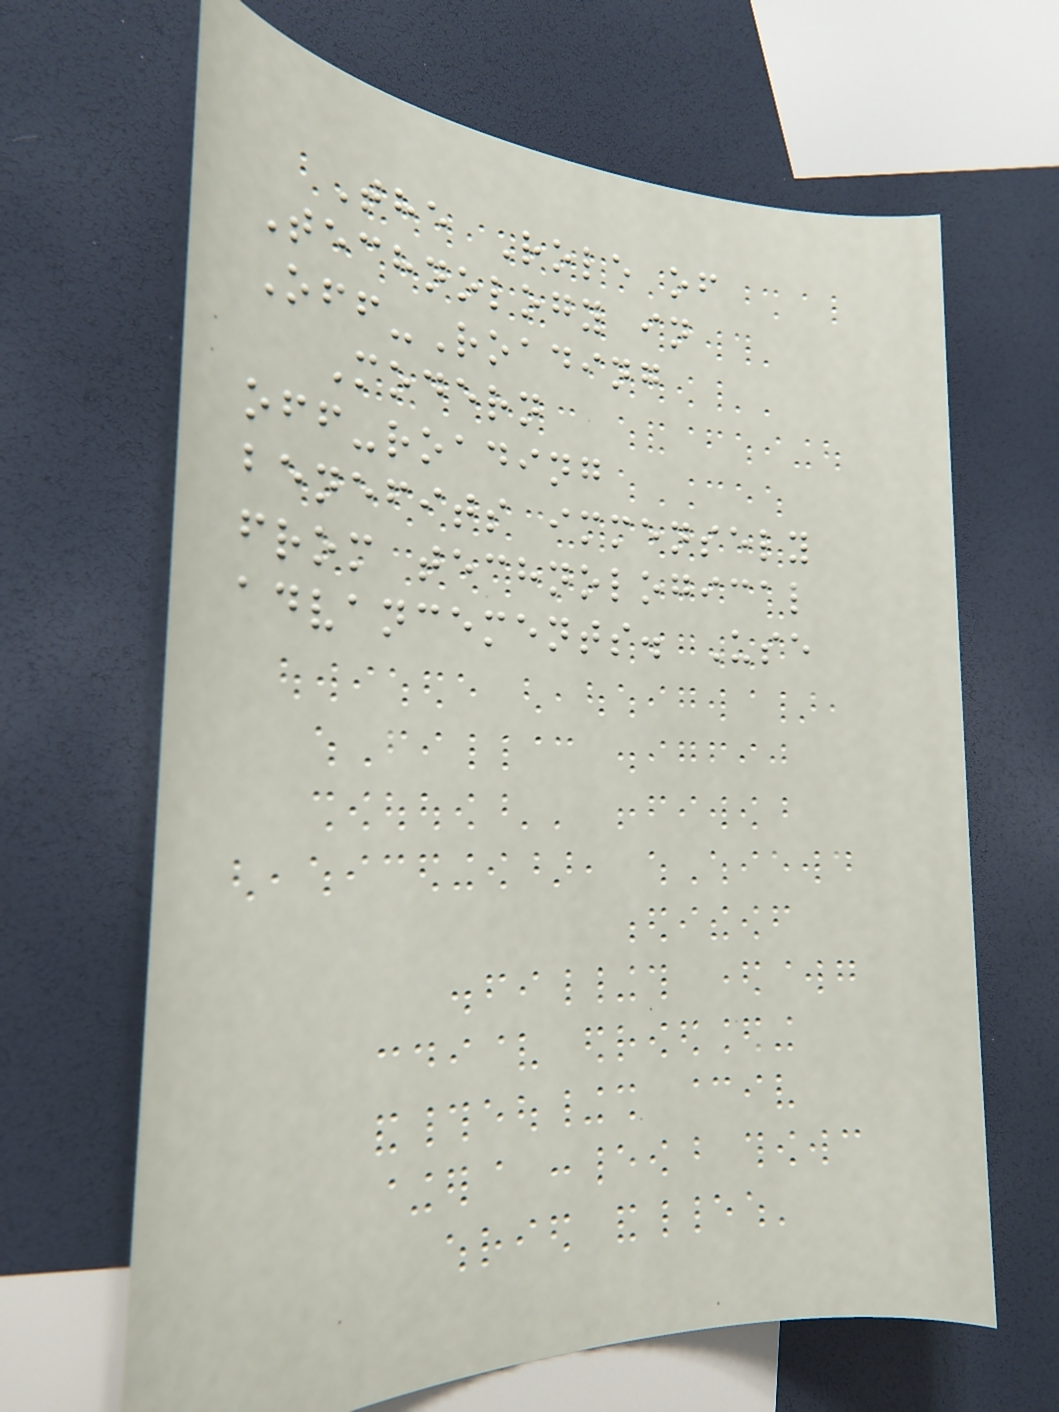The Role of
Technology in
Off-Roading
Modern
off-roading
benefits immensely
from technological
advancements. Use
